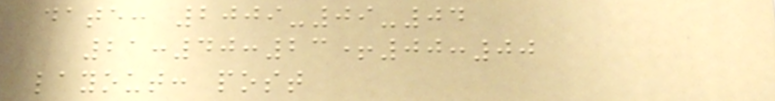date: 2009-09-04
21:40:23+00:00
layout: post
